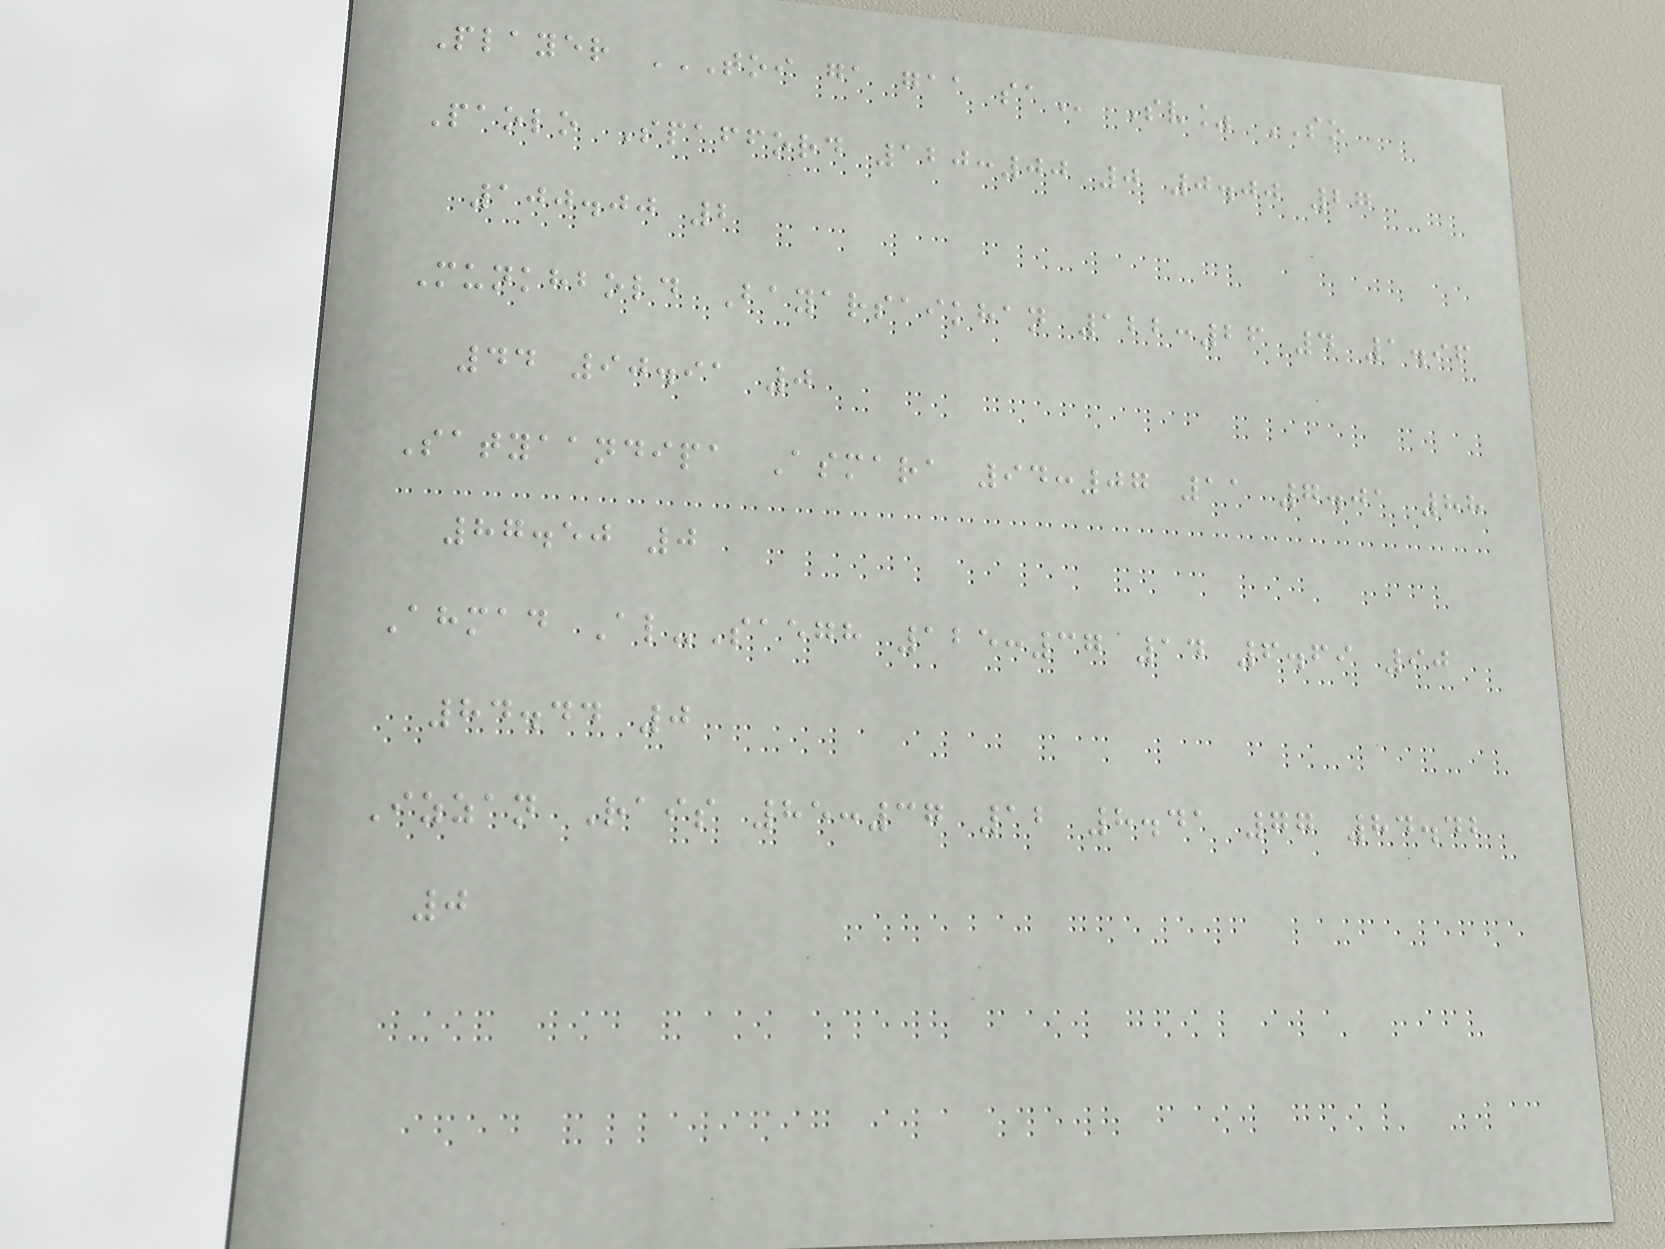Player TOI GA GAA SA Sv% SO
Paolo Spafford 120:00 0 0.00 27
100.00 2
Munkhbold Bayarsaikhan 122:26 4 1.96
44 90.91 0
Satyaandipa Asmara 94:07 11 7.01 88
87.50 0
Ahmad Al-Saegh 125:37 14 6.69 90
84.44 0
Izzan Rais 85:37 12 8.41 77 84.42
0
